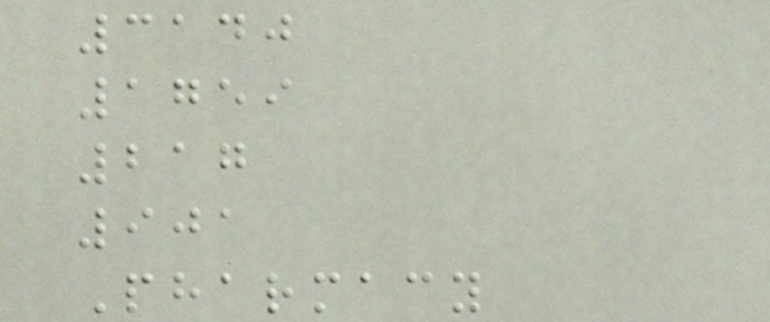3140
1759
217
901
Pharmacy
